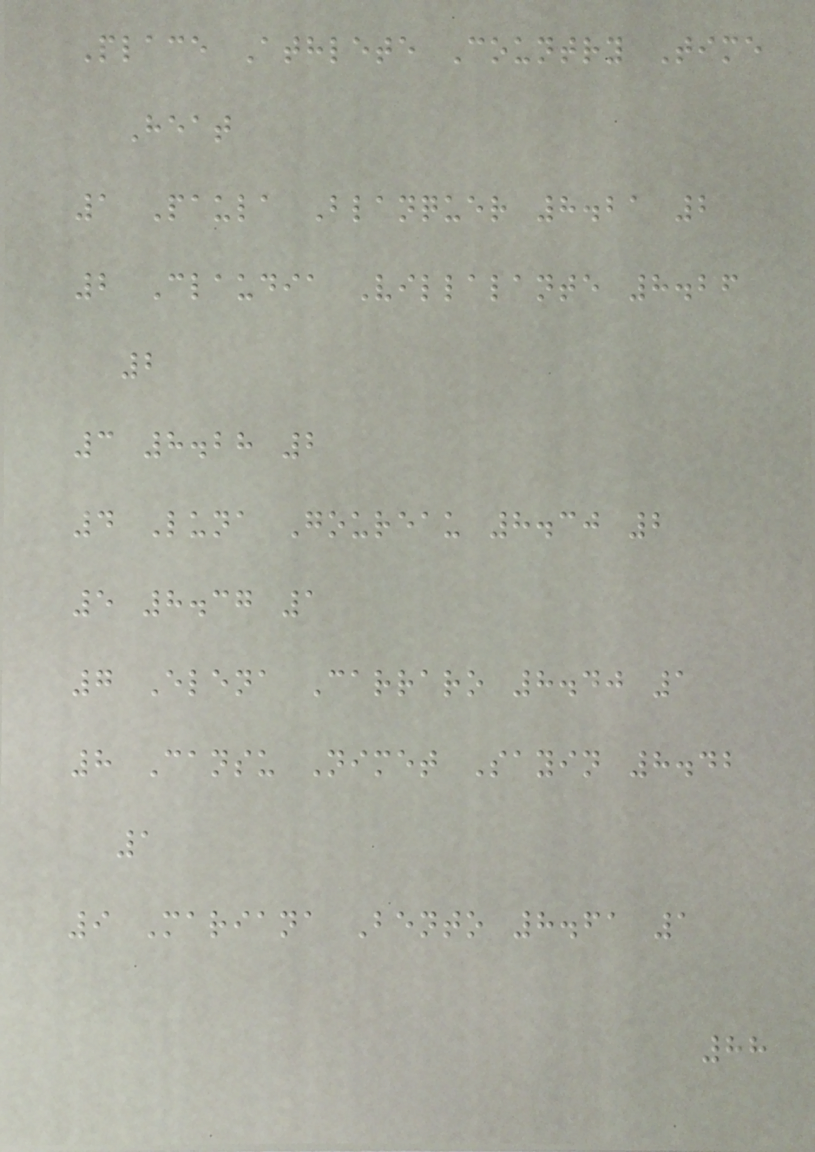Place Athlete Country Time
Heat
1 Paula Blanquer 8.21 2
2 Claudia Villalante 8.26
2
3 8.28 2
4 Luna Goureau 8.30 2
5 8.37 1
7 Elena Carraro 8.40 1
8 Cansu Nimet Sayin 8.42
1
9 Mariana Bento 8.61 1
88
